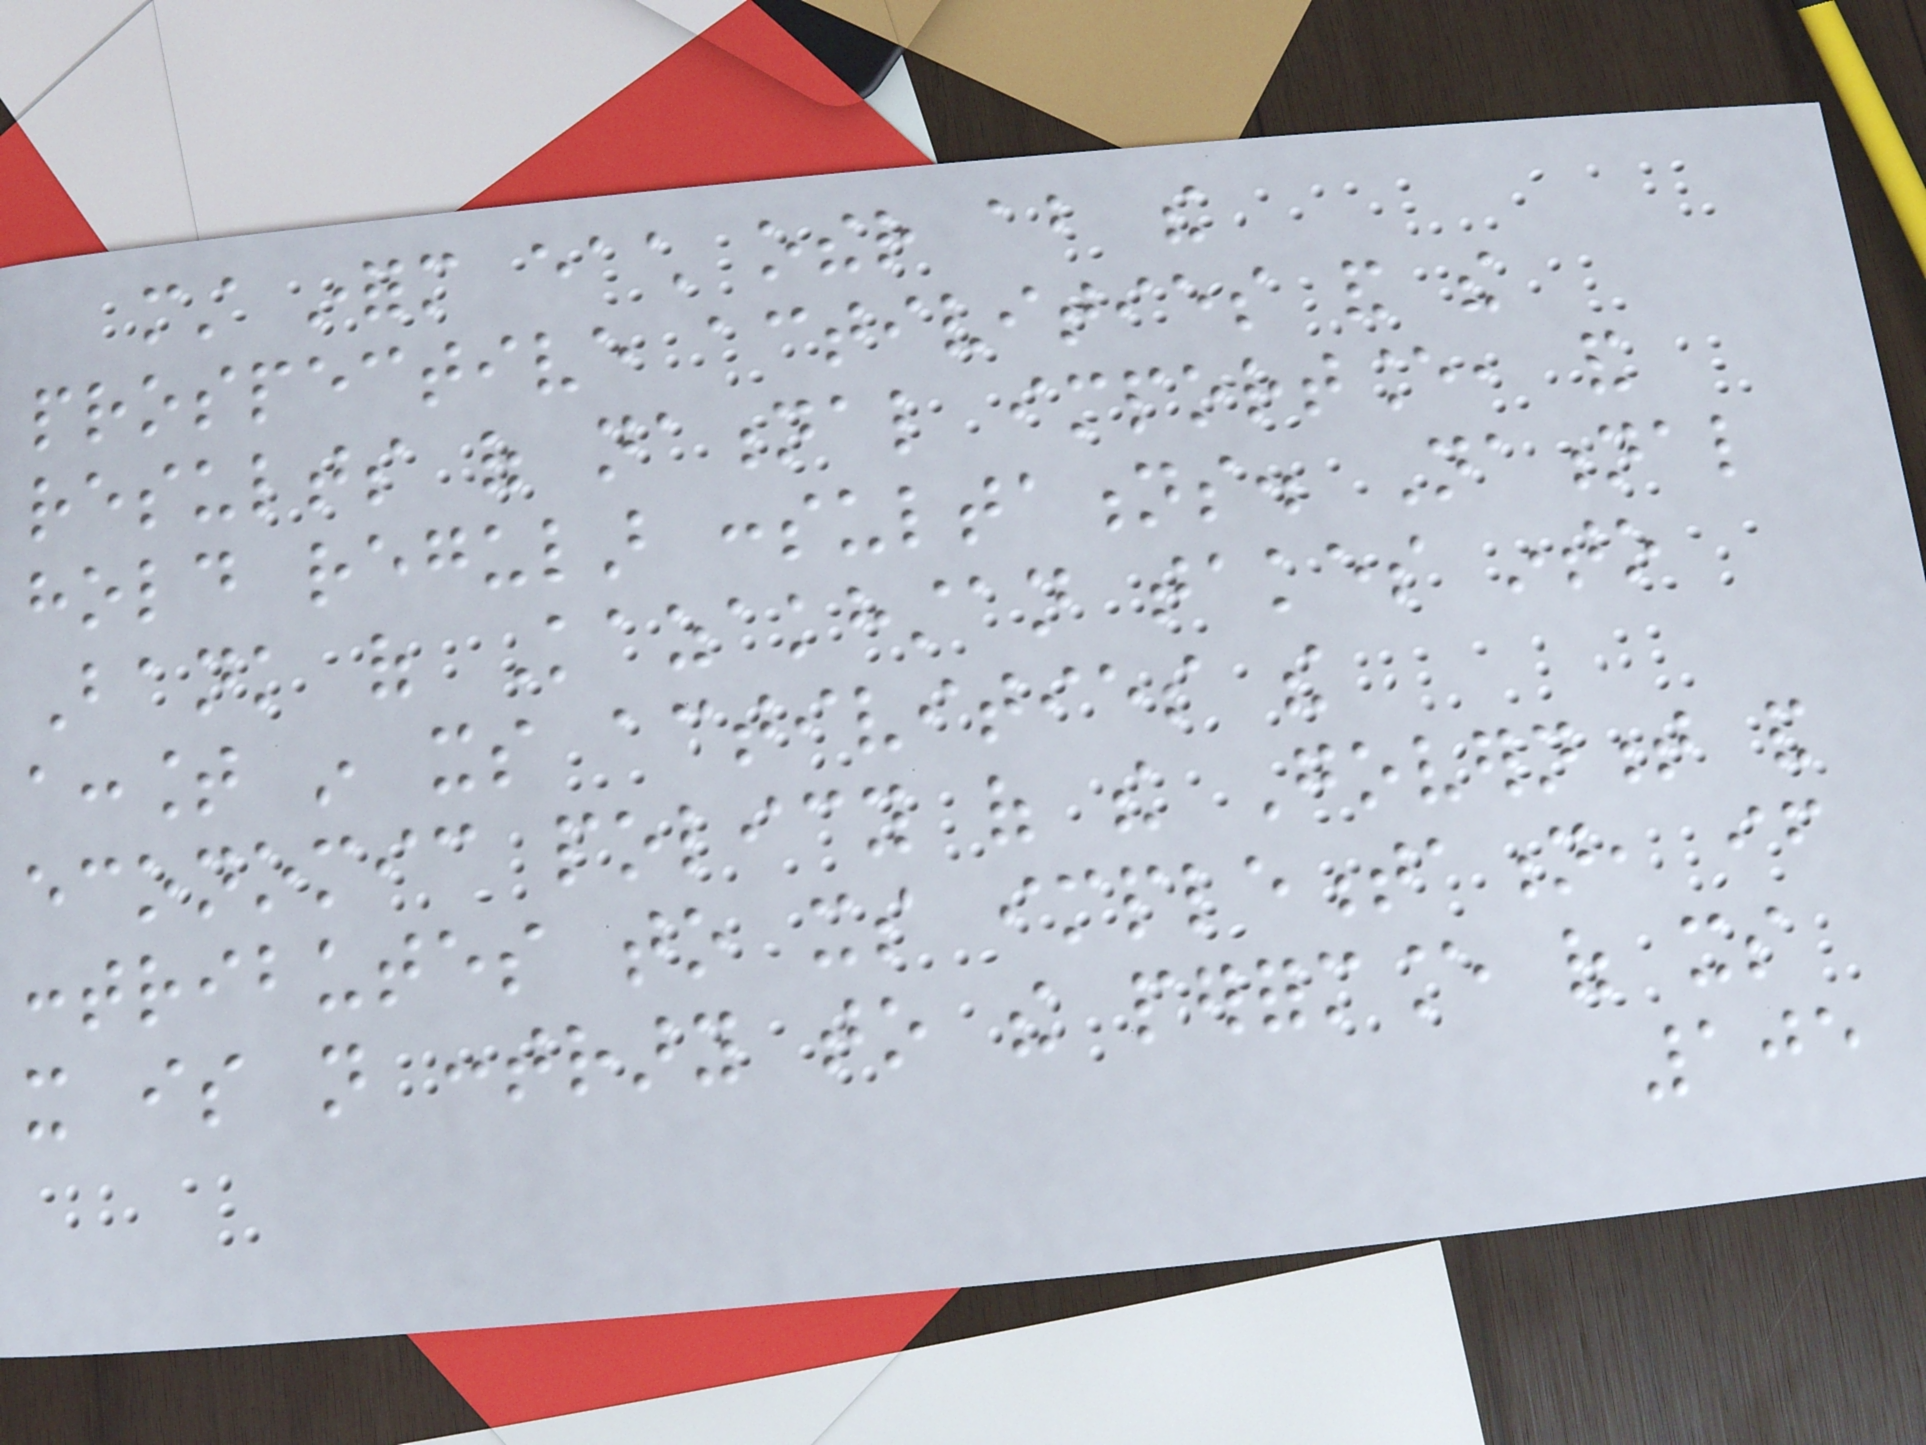must inform each other about the
prospective activities and the
results of national importance, and
hold regular consultations. National
Bank of Kazakhstan takes into
account in its activities the
economic policy of the Government and
contributes to its implementation, if
it is not contrary to the performance of its
105
